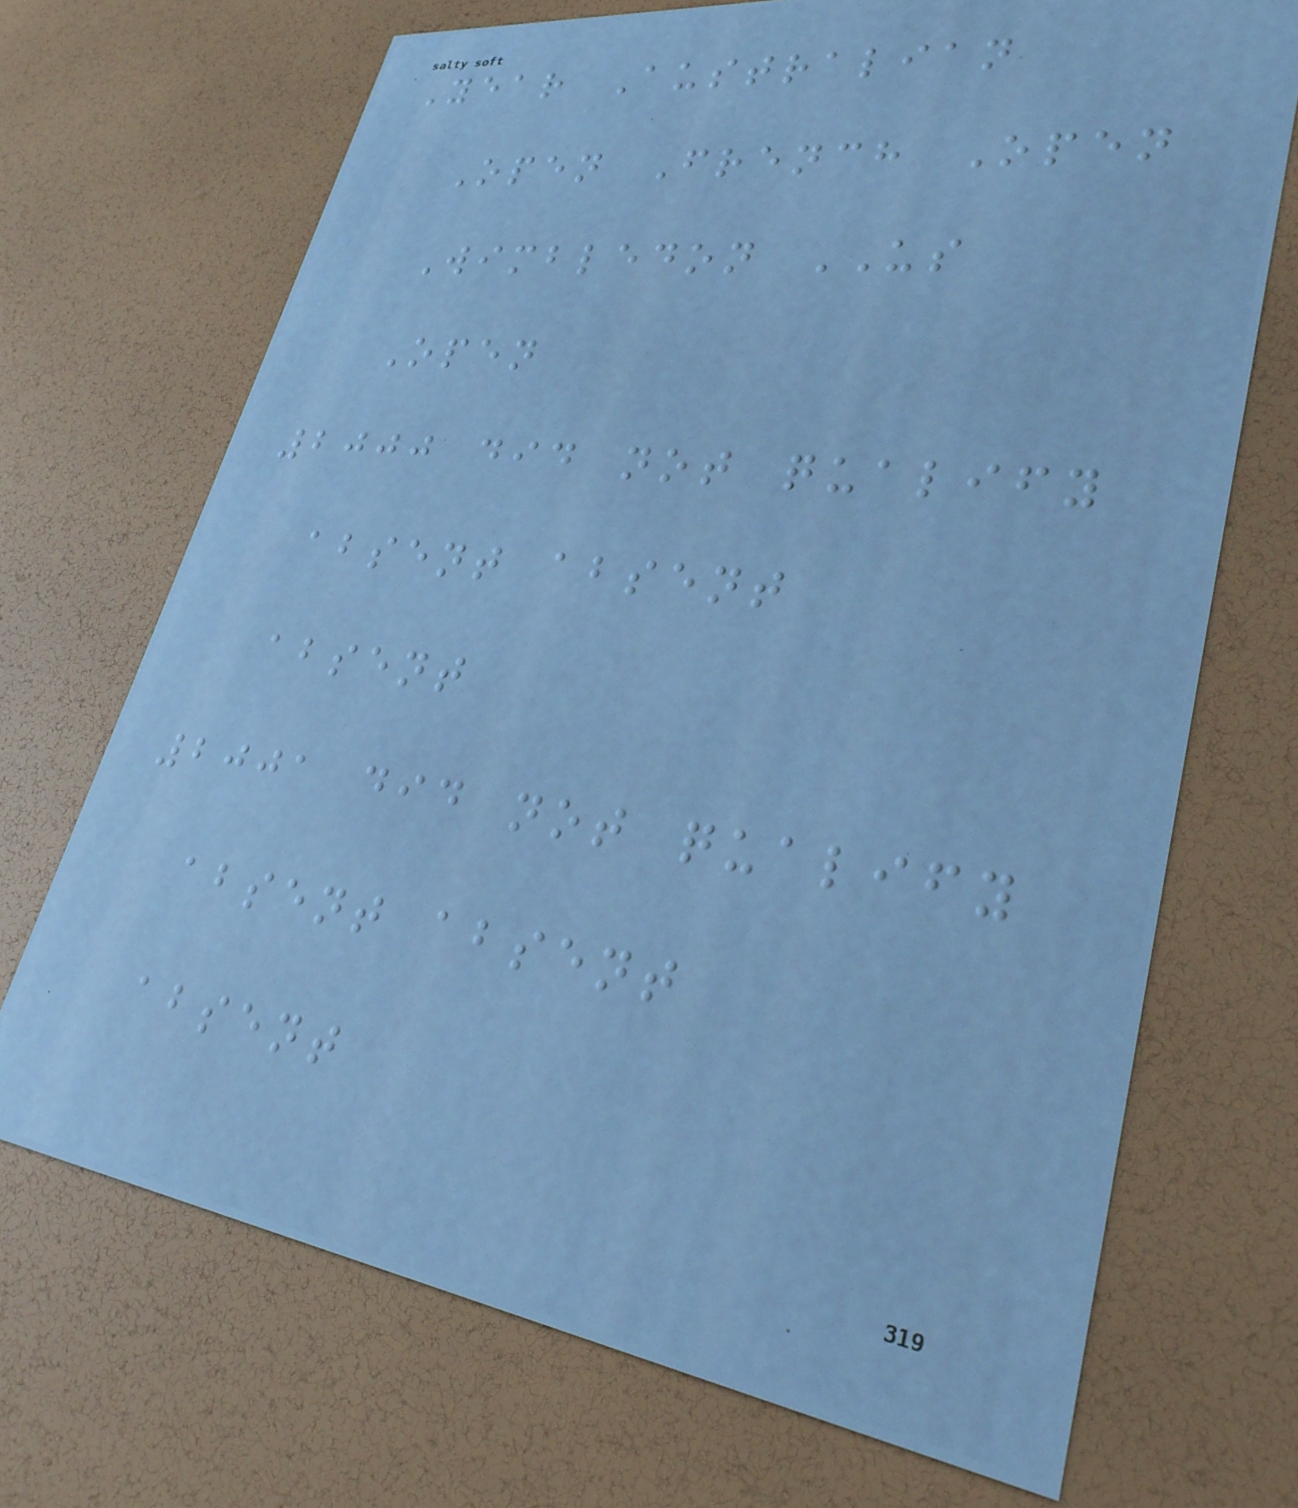Year Australian
Open French Open
Wimbledon US
Open
2000 did not qualify
absent absent
absent
2001 did not qualify
absent absent
absent
